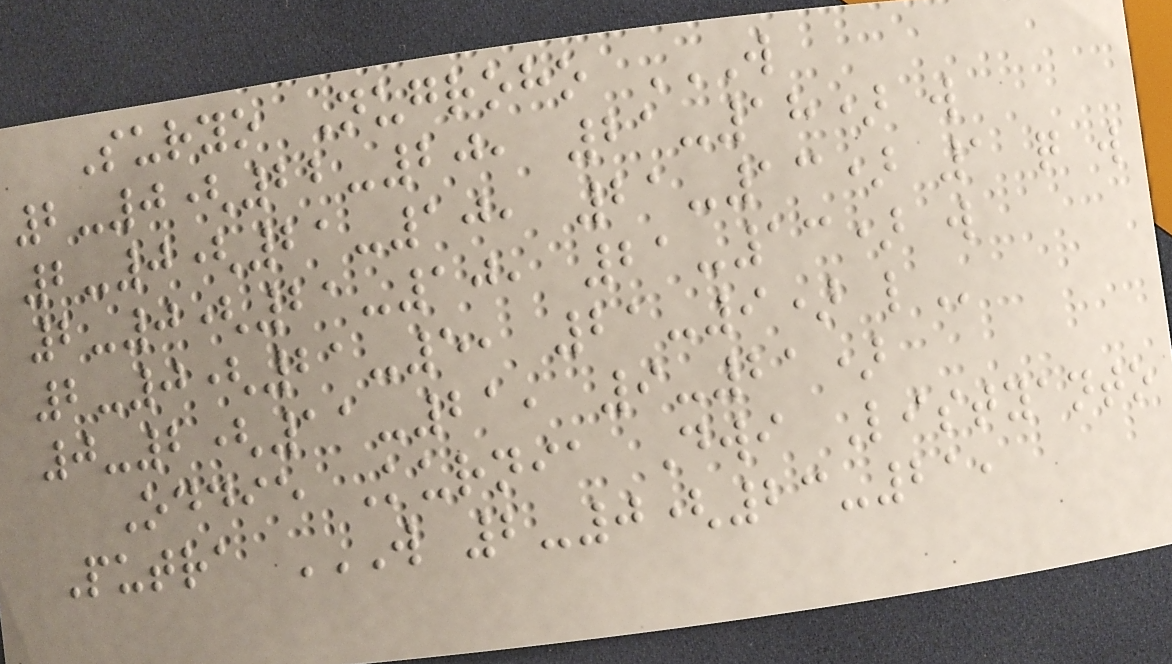Suryo Nugroho W
2-0(22-20, 21-18) W
2-0(21-10, 21-13) 1 Q W
2-0(21-10, 21-13) W
2-0(21-5, 21-9) L
0-2(11-21, 9-21)
Oddie Kurnia Dwi Listyanto
Putra W 2-0(23-21,
